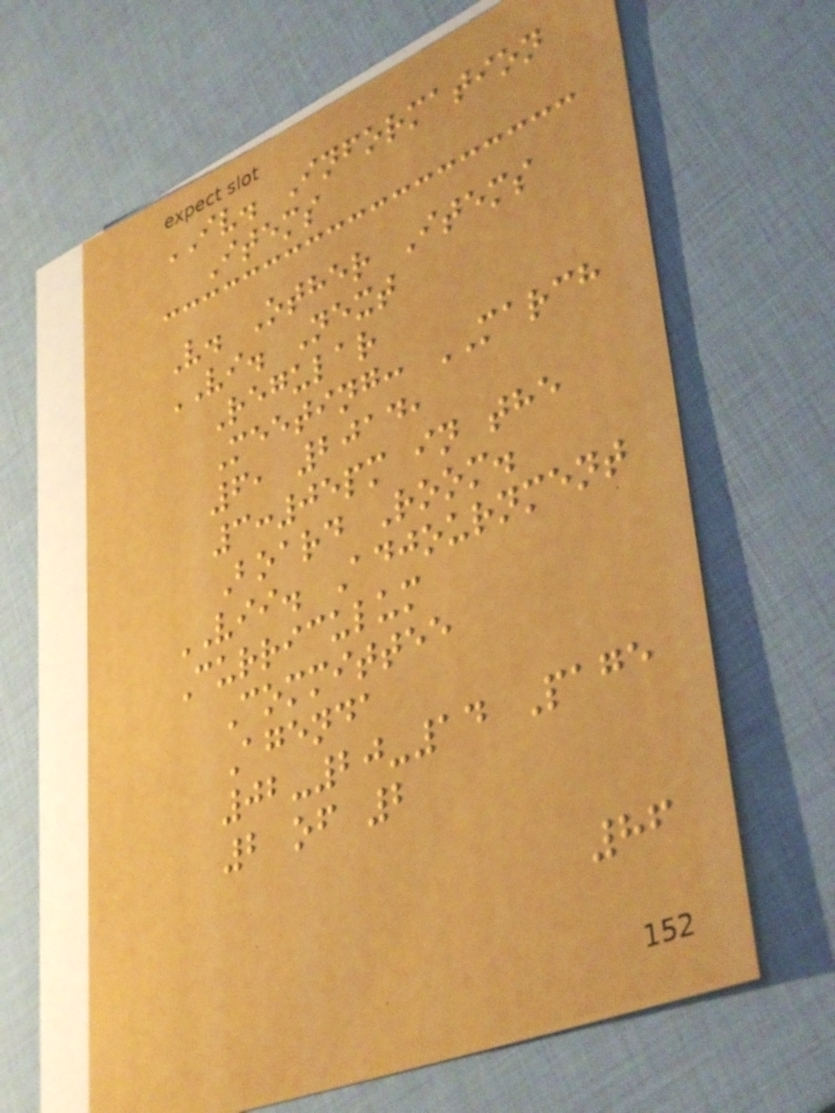IV. Information
Items
V. Other Items
VI. Next
Regular
Meeting: MARCH
6, 2014,
3:05pm in the
Board Room.
VII. Adjournment
Curriculum
Committee
Agenda
02-20-14 Page
2 of 2
86
